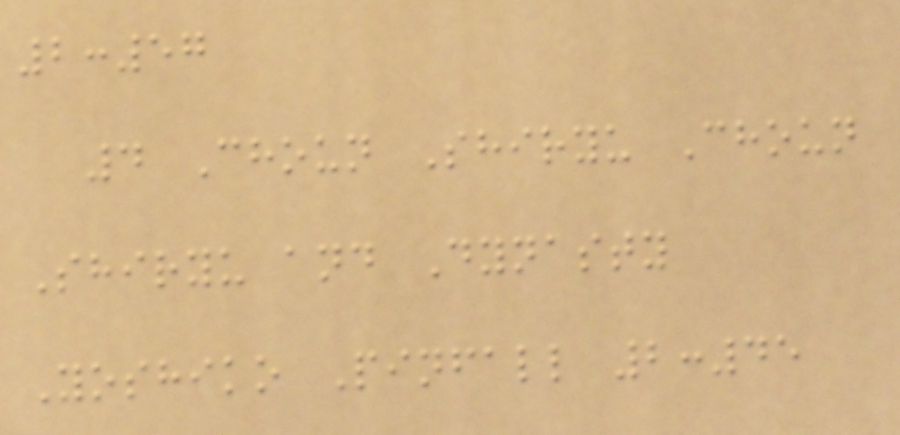2:57
4 Choun Shiryu Choun
Shiryu and Dynasty
Yoshiko Pinfall 2:45
